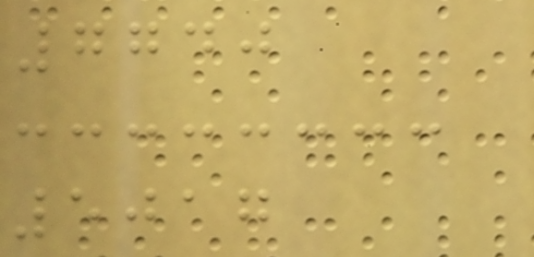7740
5017
